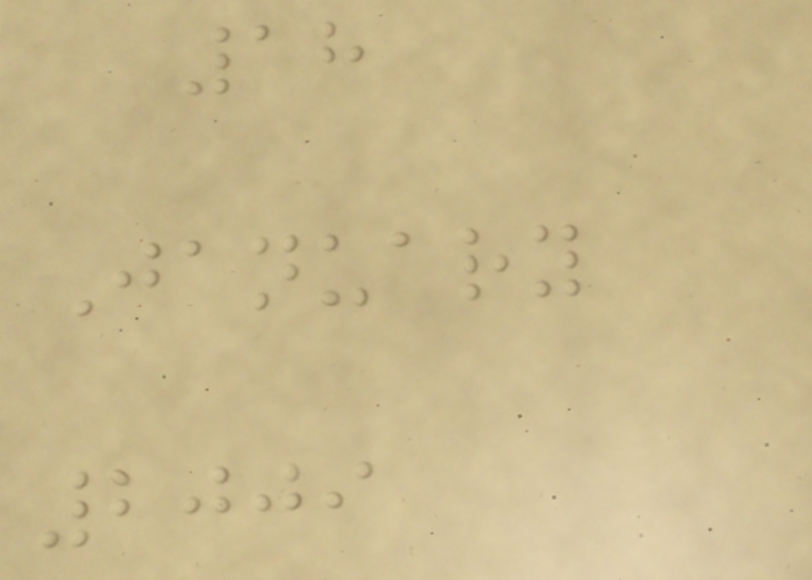18
January
2009
